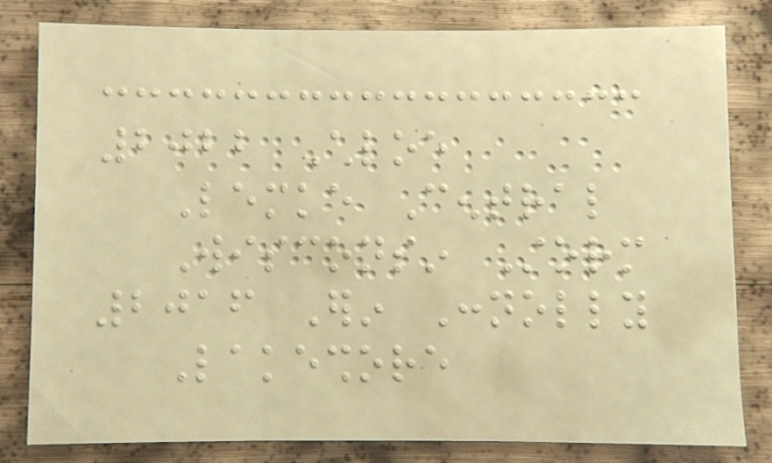2022 Chloe
Lemke Central
Wisconsin Storm
2016 Erin Connolly
Lakeshore
